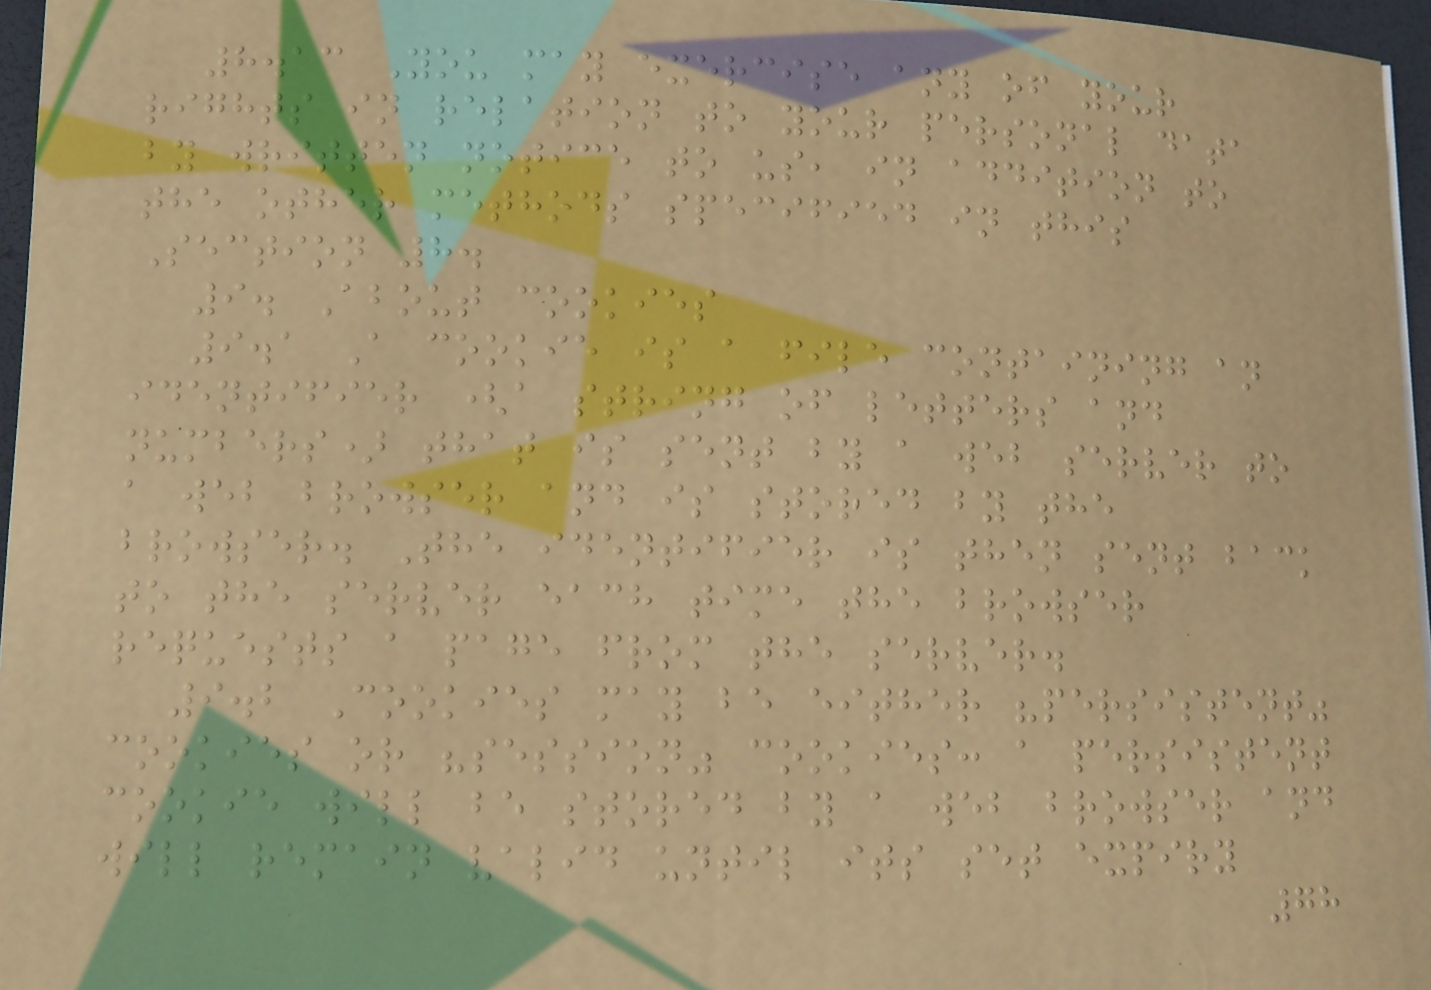8.13 You may exercise any of your
rights in relation to your personal data
by written notice to us, in addition to
the other methods specified in this
Section 8.
9. About cookies
9.1 A cookie is a file containing an
identifier (a string of letters and
numbers) that is sent by a web server to
a web browser and is stored by the
browser. The identifier is then sent back
to the server each time the browser
requests a page from the server.
9.2 Cookies may be either "persistent"
cookies or "session" cookies: a persistent
cookie will be stored by a web browser and
will remain valid until its set expiry
78
